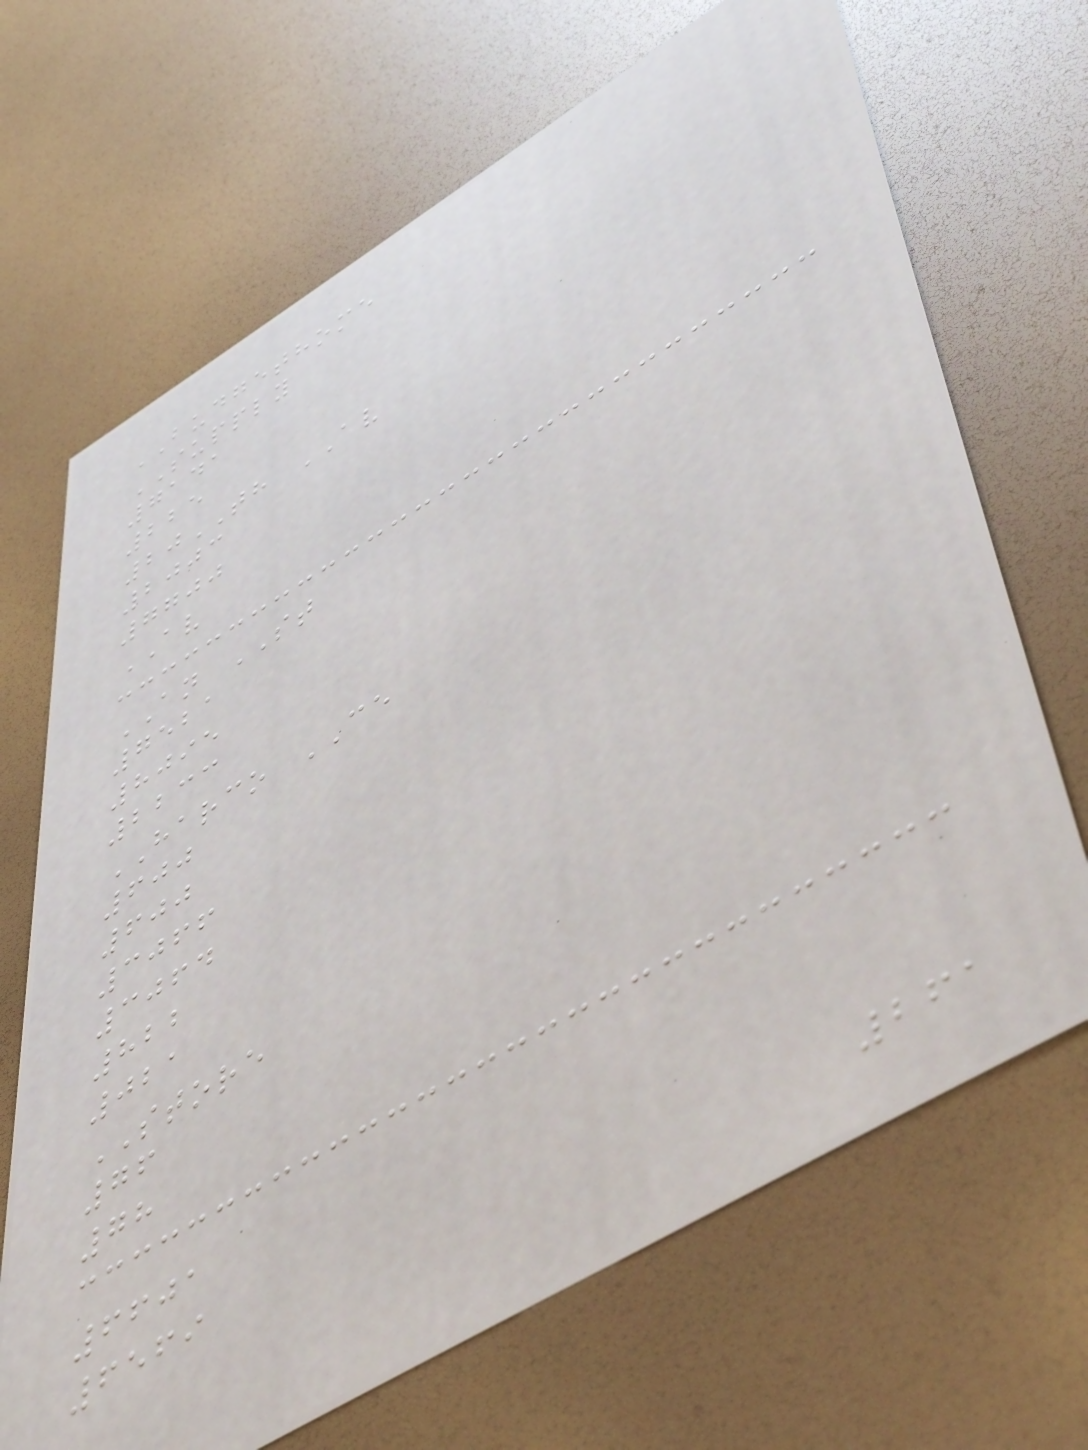BUDGETHOME
SUPPLY
7141
225
20TH AV
2003
7700
AV
AN ST
7521
8095
2233
HARCO CE
600
600
3066
3064
822
021
STORE
76
78
6601
6569
261
